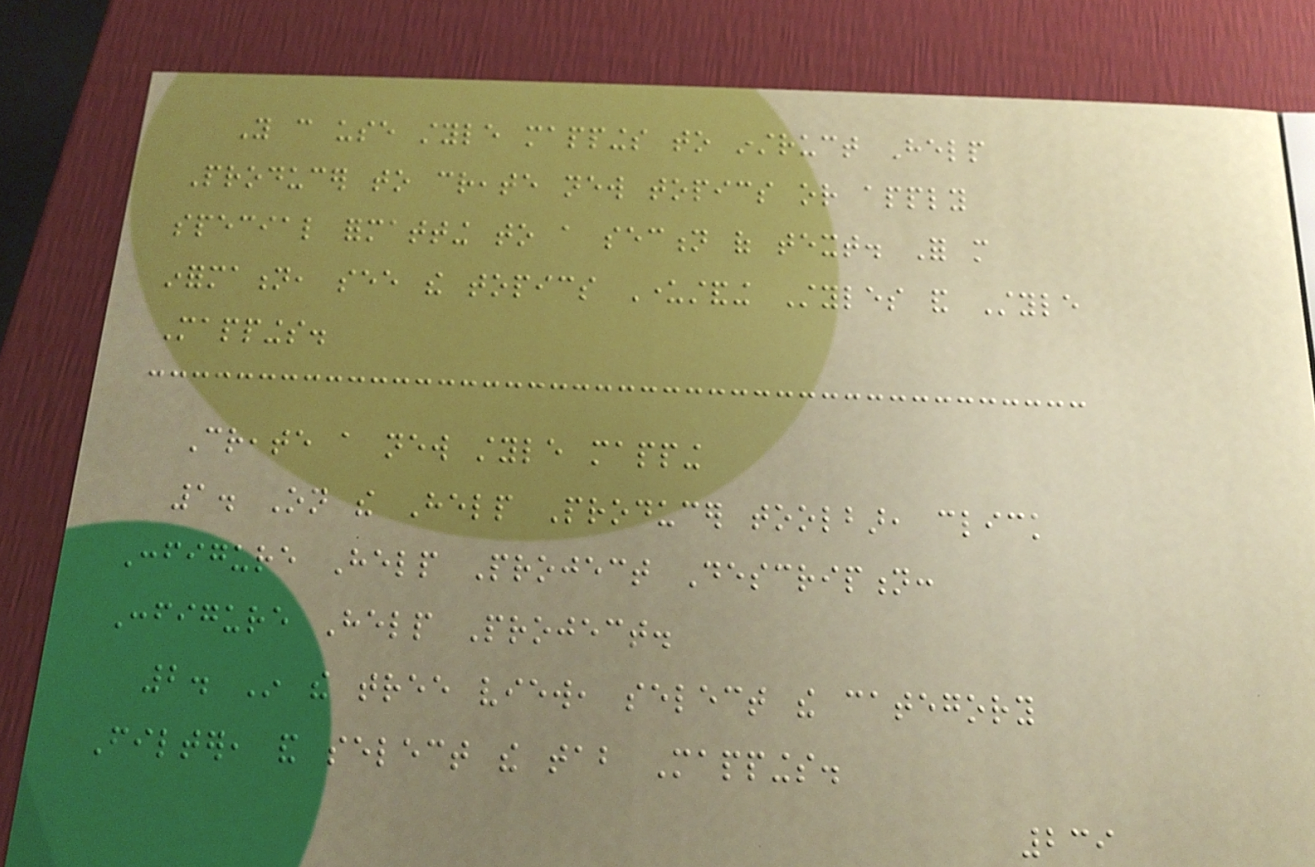You can use style mappings to instruct Help
Producer to create new topics or apply
special formatting to a section of text. For more
information, see the topics Understanding Styles and Style
Mappings.
Create a new style mapping
1. On the Help Producer toolbar, click
Configure Help Project Description:
Configure Help Project.
2. In the tree view, select the category
Filter, and select the tab Mappings.
239
